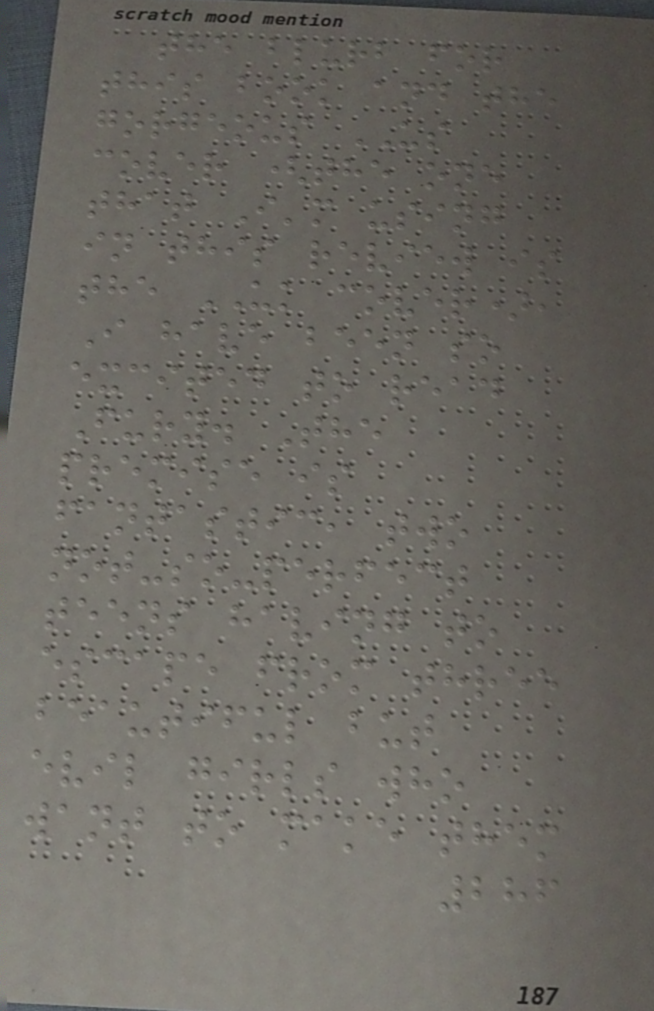the blurb for
this book and the
gorgeous US
cover (the one
that I'm using
in this review is
the UK cover),
I have been so
excited to read
Fury. The
premise is
fantastic, two
not-so-perfect
teens having to
escape from three
beautiful but
evil girls who
want to make them
286
